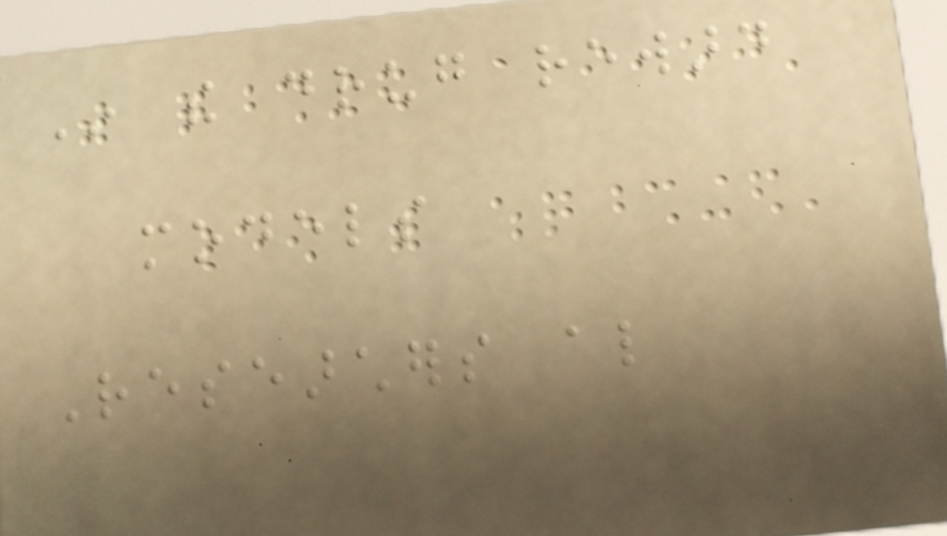In the drug reward
models
Researchers also
